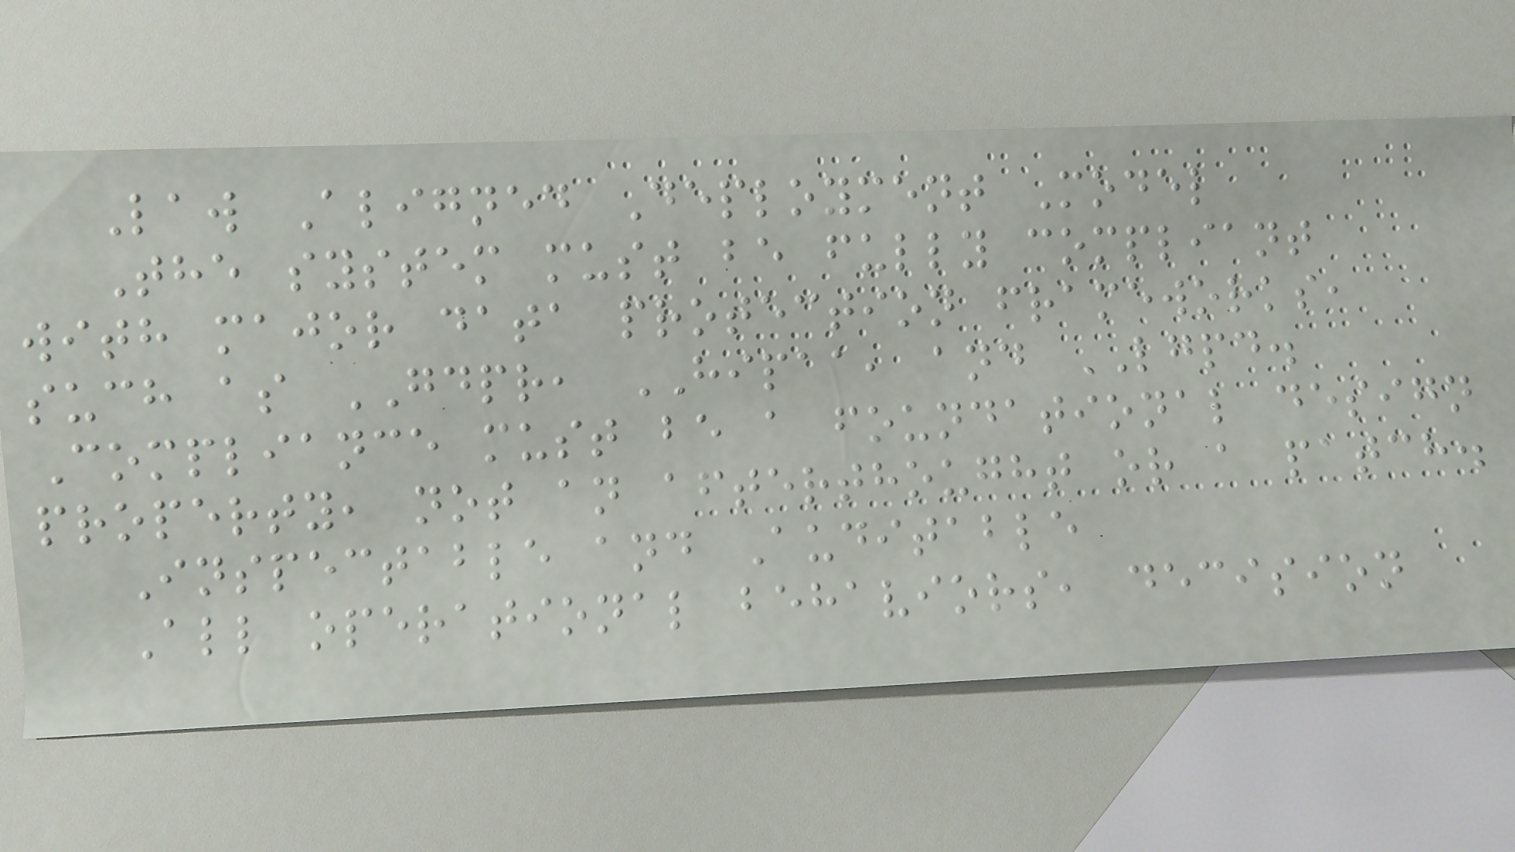Law Aligned Deployment Model
The system must be fully compliant
with major data protection frameworks,
such as GDPR, HIPAA, and LGPD.
Compliance must be a foundational design
property, not an afterthought or a patch.
Inspectable and Auditable
All operational behaviors, decision
